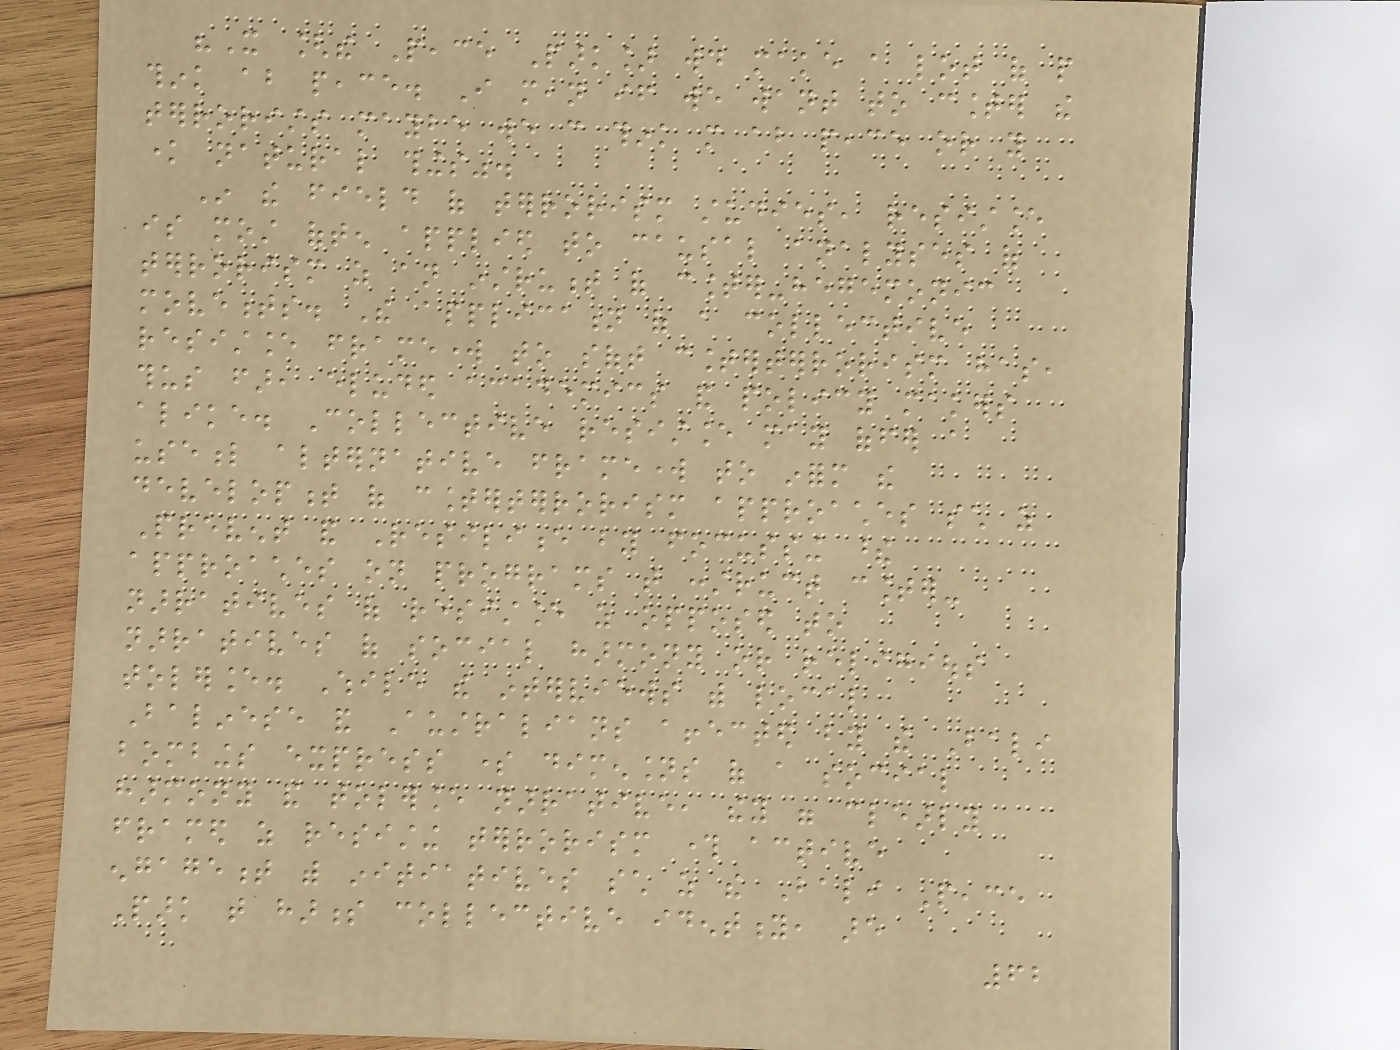"It [the Peace Park] would make a lot of people
think about peace. I mean if we want to counter the
terrorists maybe we can think more about peace or you
know natural things".
In the field of terrorism studies, resistance
is most often applied to causal analyses of
terrorism as an instrument of counter-hegemonic
movements. The application of a collective
resistance framework to soft counterterrorism has,
thus far, eluded academics and policy makers
alike. Collective resistance may offer a
useful alternative framework to inform the
development of counterterrorism approaches such as
Prevent and Resilience by focussing these
approaches on programs that construct counter-
narratives of resistance as opposed to
narratives of social harmony or religious
tolerance. While the interviews with local
Balinese and Australians affected by the Bali
bombings express some dimensions of a social
harmony and tolerance narrative, they were clearly
framed as resisting terrorism through active
engagement with initiatives such as the Bali Peace
Park that harness collective identity, are
62
